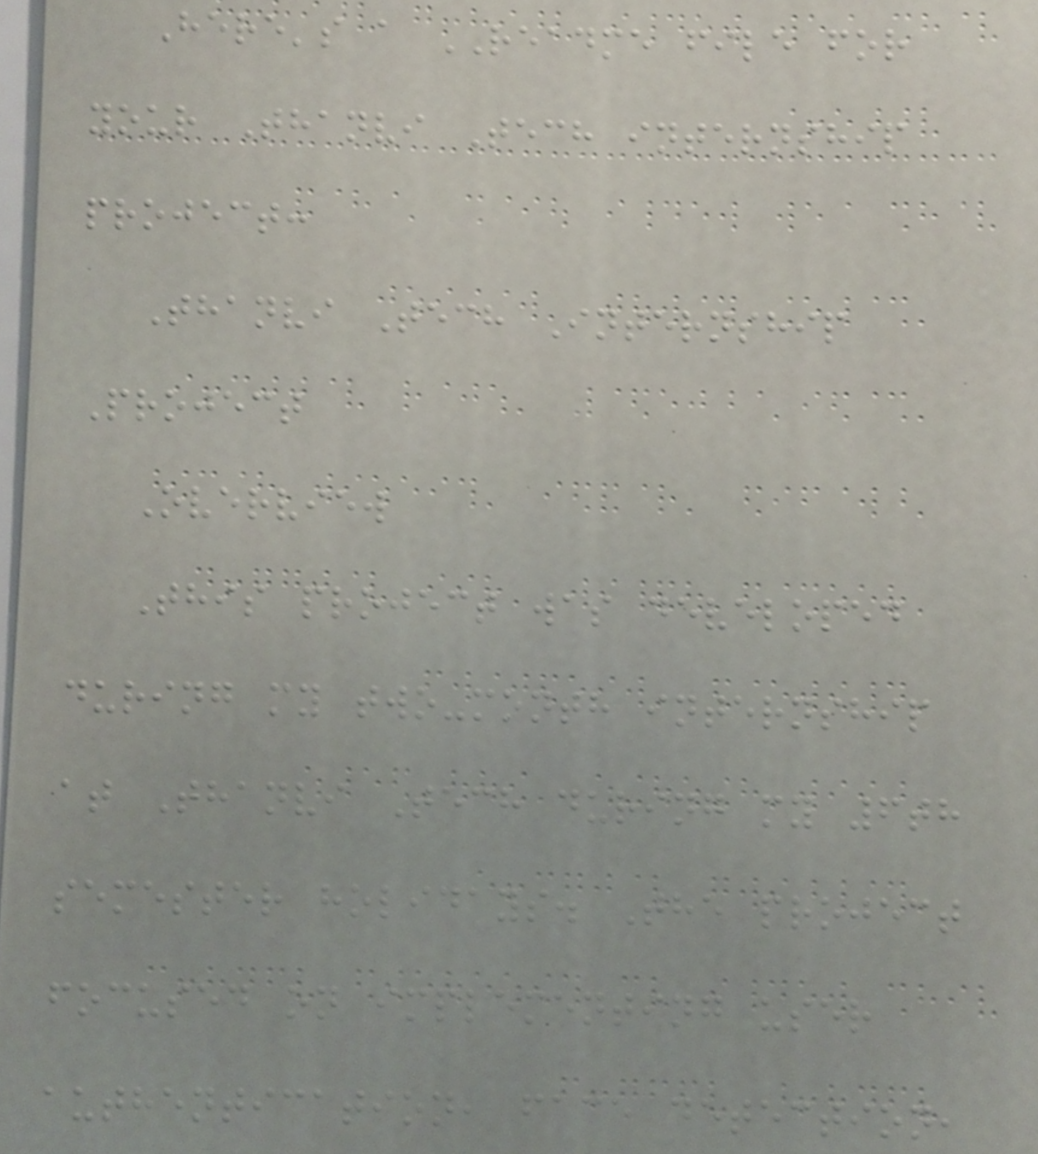Here's a README file for
your Thanvi Tech internship
project:
Thanvi Tech Internship
Project
Overview
This project was developed
during my two-month internship
at Thanvi Tech during my 6th
semester holidays. The project
focused on implementing user
authentication, face detection,
